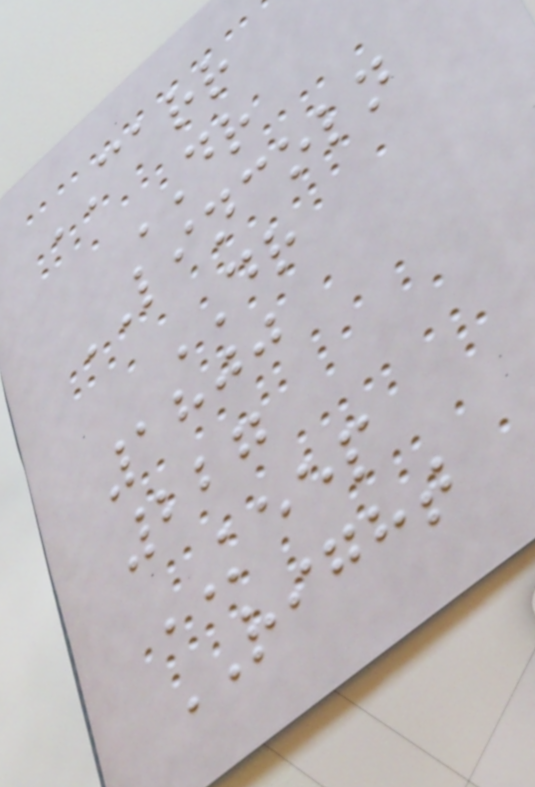CARR
DR
LINCOLN
DR
1800
227
KEEP
RIGHT
